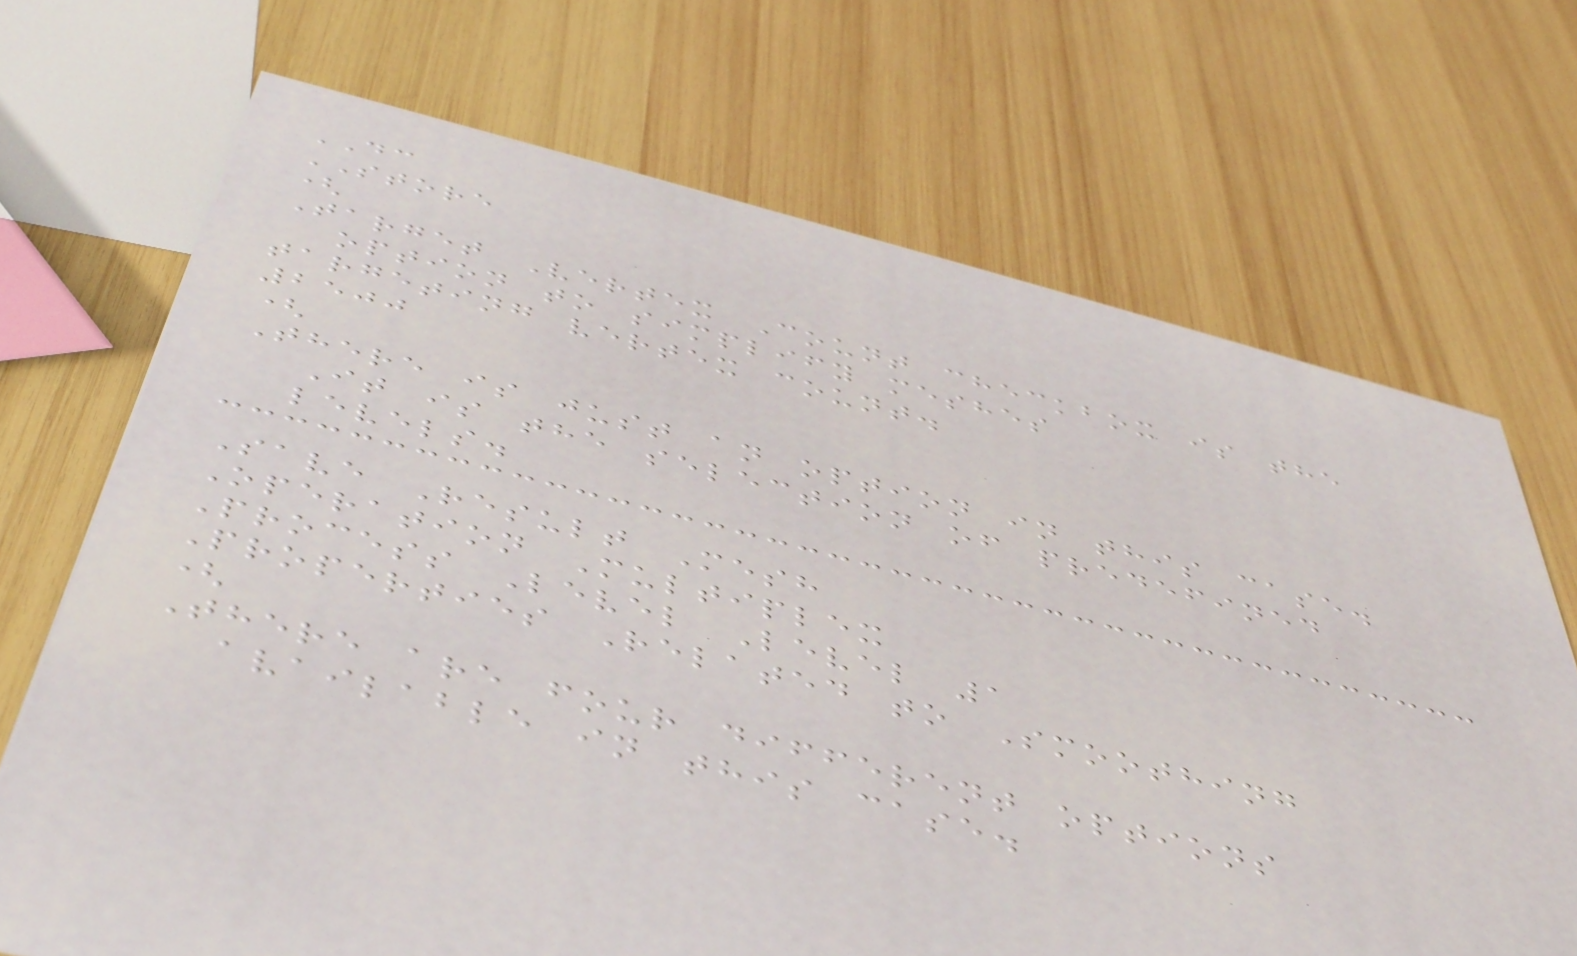DC
STORE
(
Target Vertex Count checkbox is the
option to simplify meshes
targeting vertex count.
2500
(
There is just an option in this case.
It is the selection of predefined
levels.
Save Result Mesh
Operation Multiplex
Process Level Level 1
Properties Related to Smoothing
(
There are four different options
available in this case.
